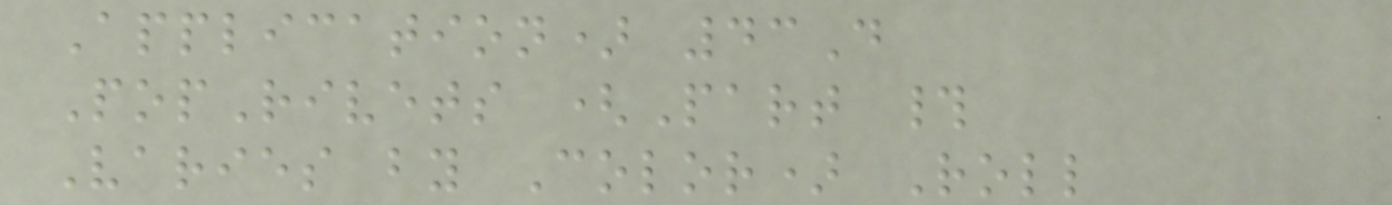Application) 43D
PopRivets (Part #
Varies by Color) Roll
